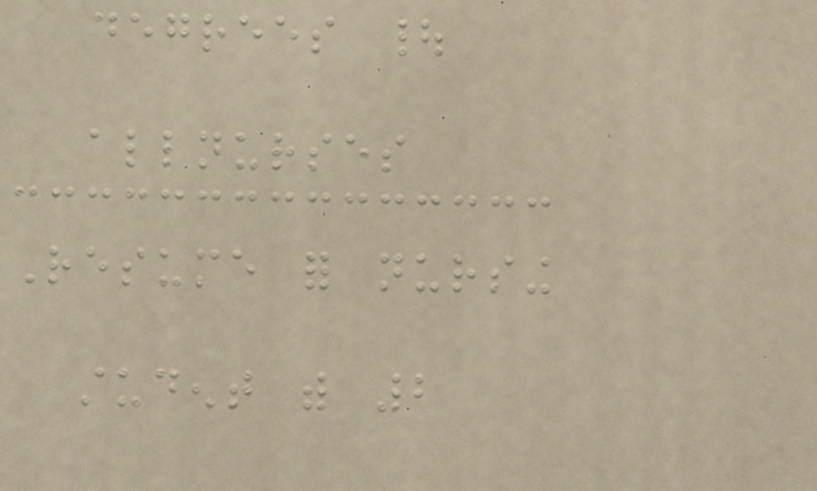degrees |
allnurses
Resume for nursing
student with 2
